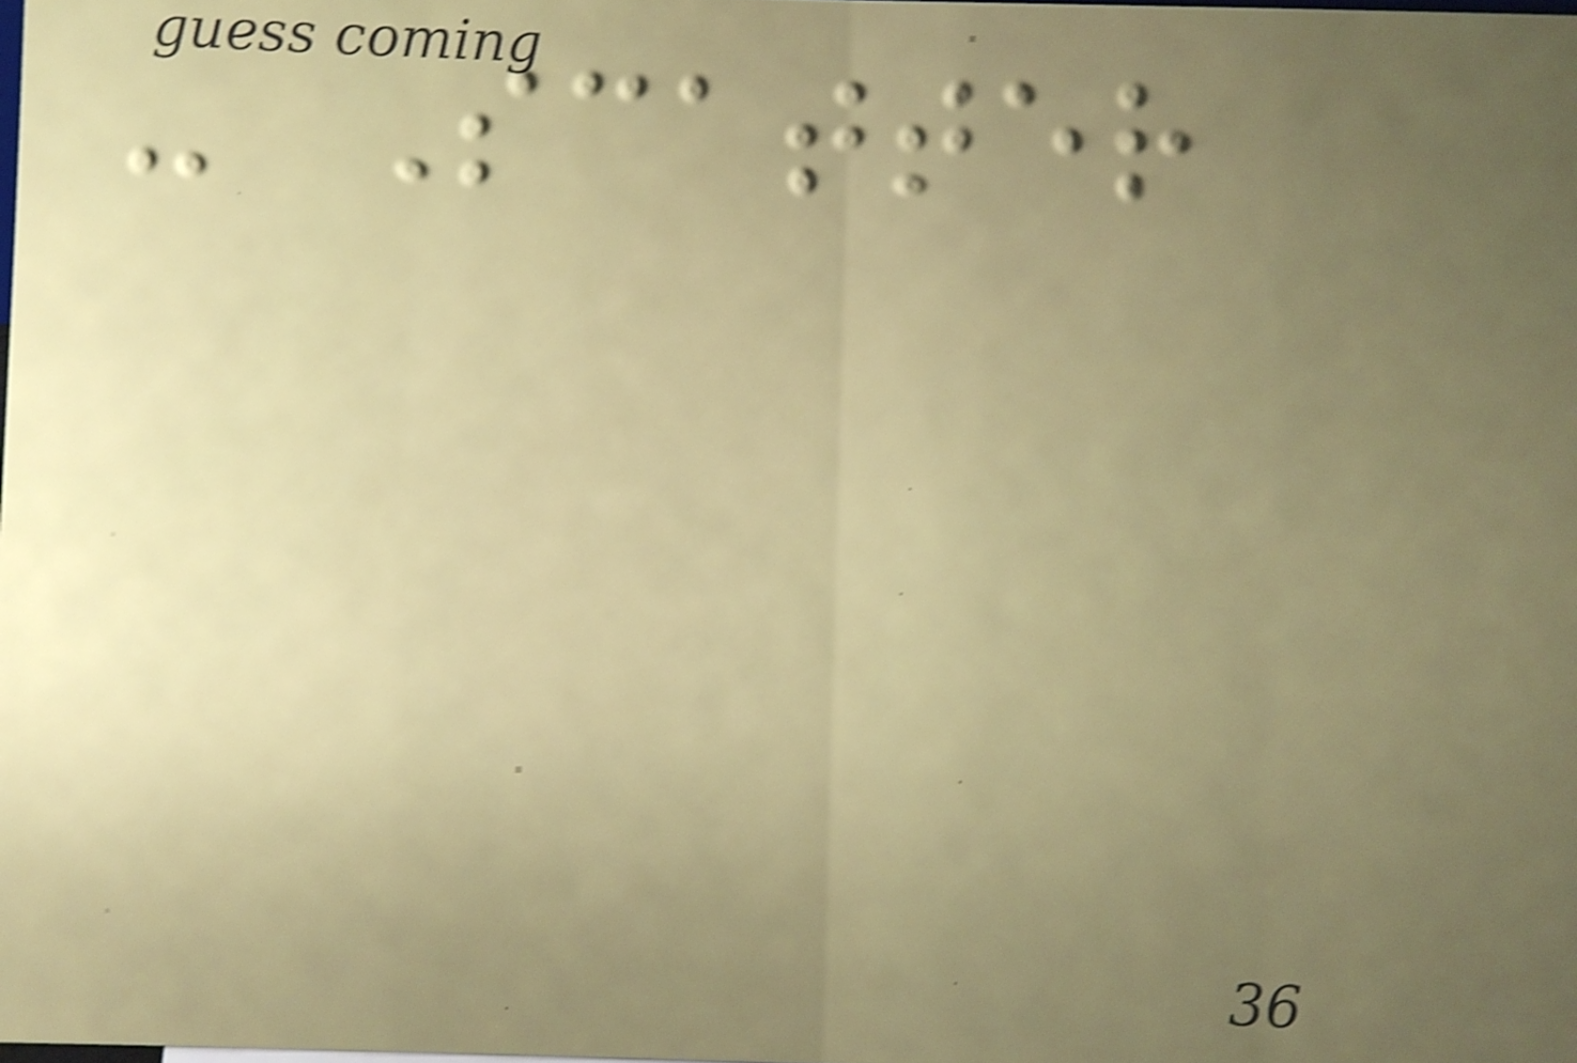- Scatter
